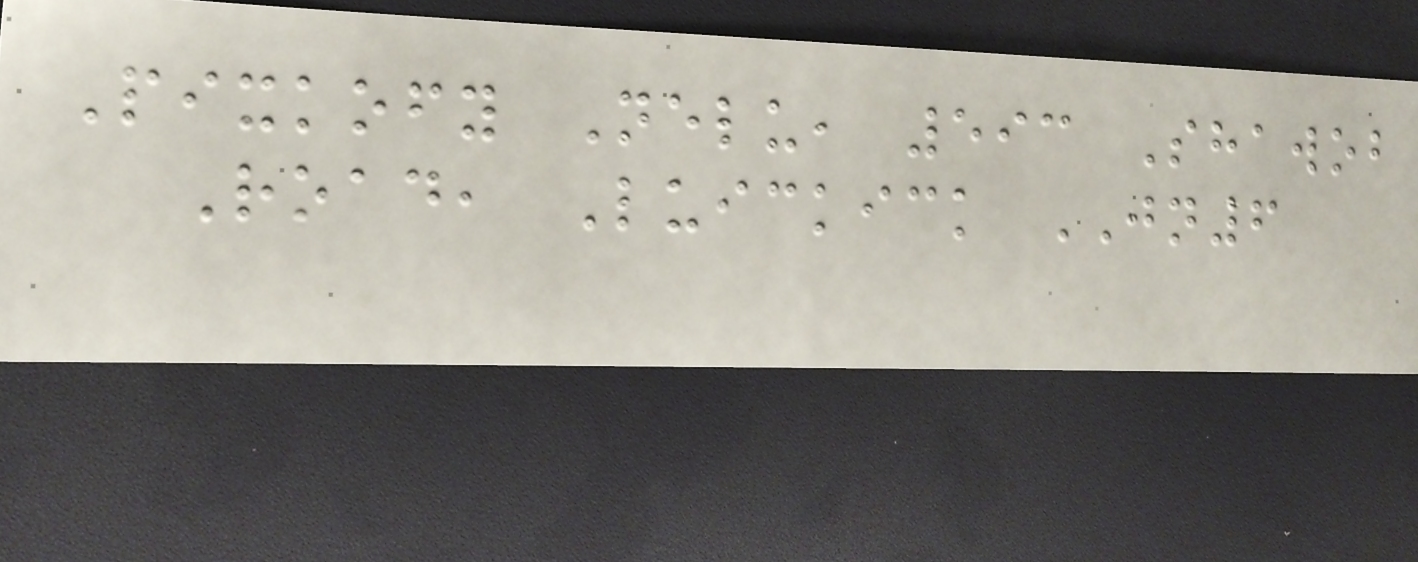Pixkofy Nelu, 593 Shawob
Road, Luickick JN6
